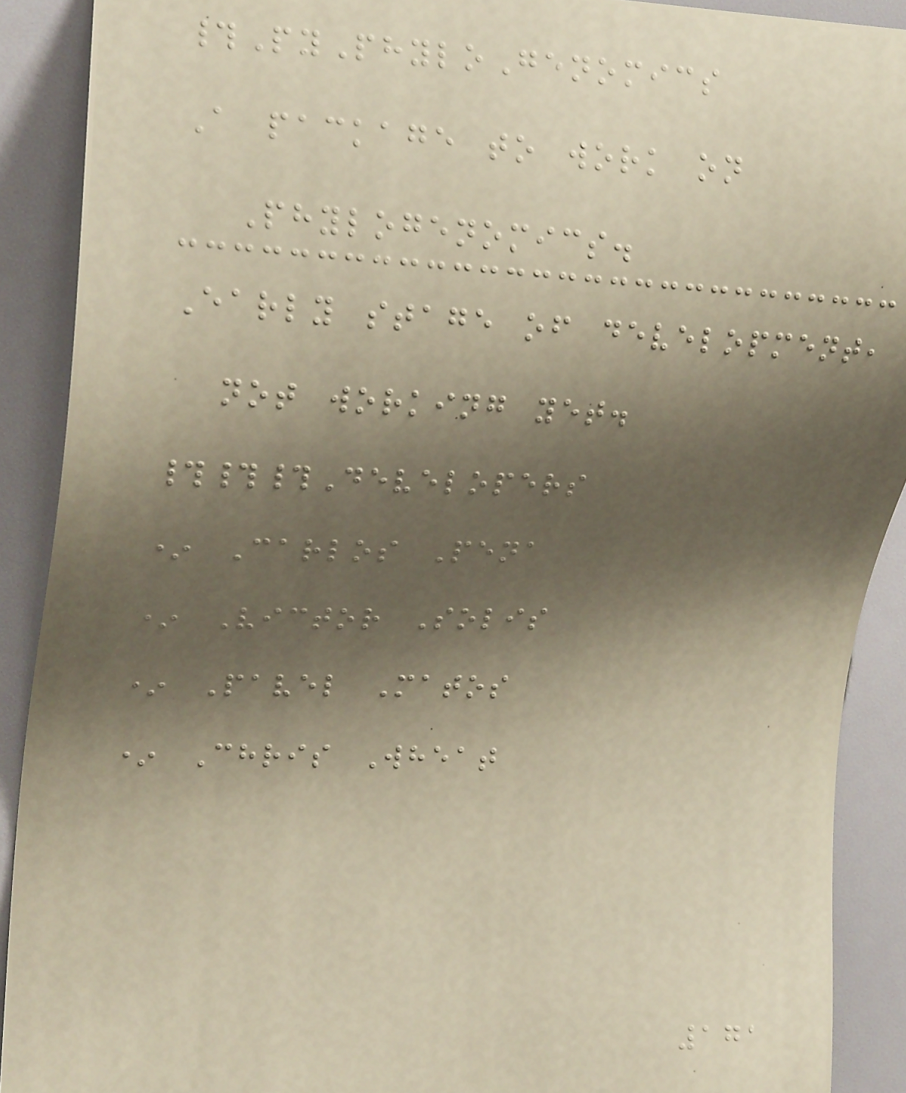#PyPhyloGenomics
A package to work on
Phylogenomics.
Early stage of development,
not working yet.
###Developers
* Carlos Pena
* Victor Solis
* Pavel Matos
* Chris Wheat
171
